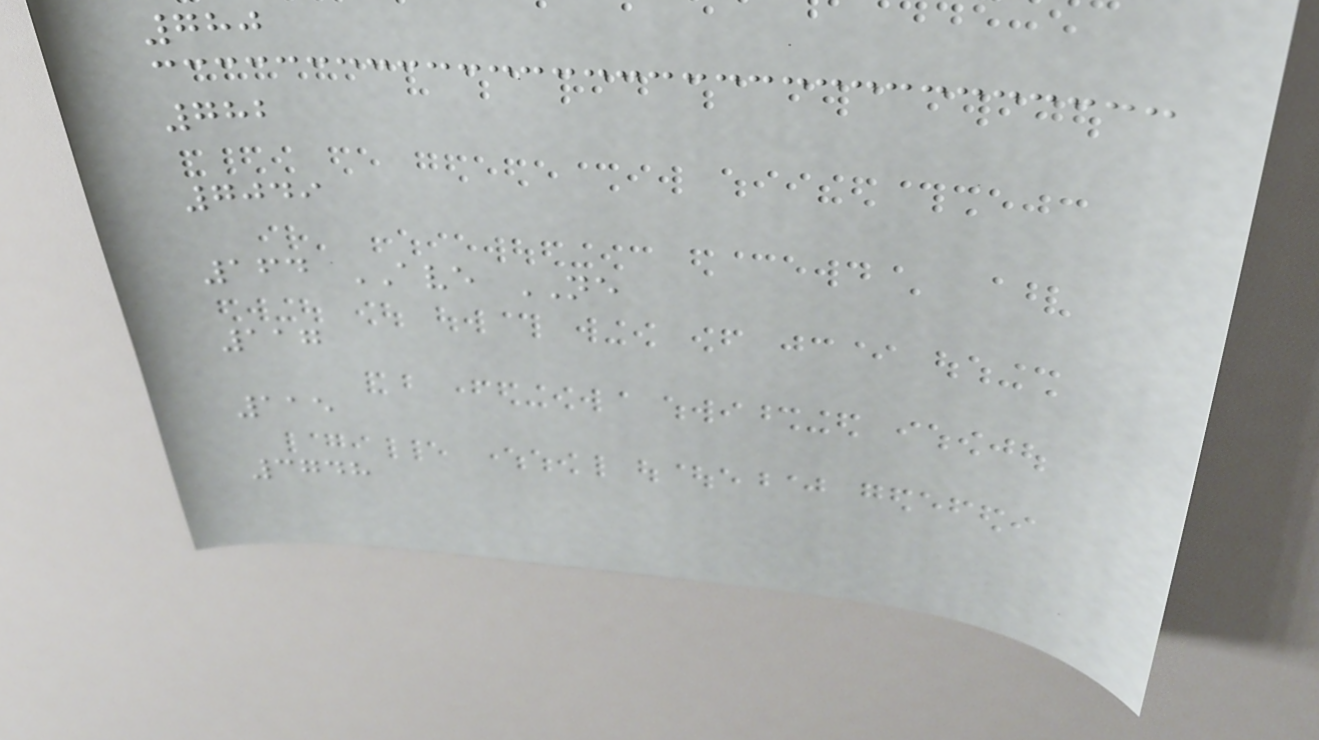780
782
7049
164 AVE NE
117
115
3748
